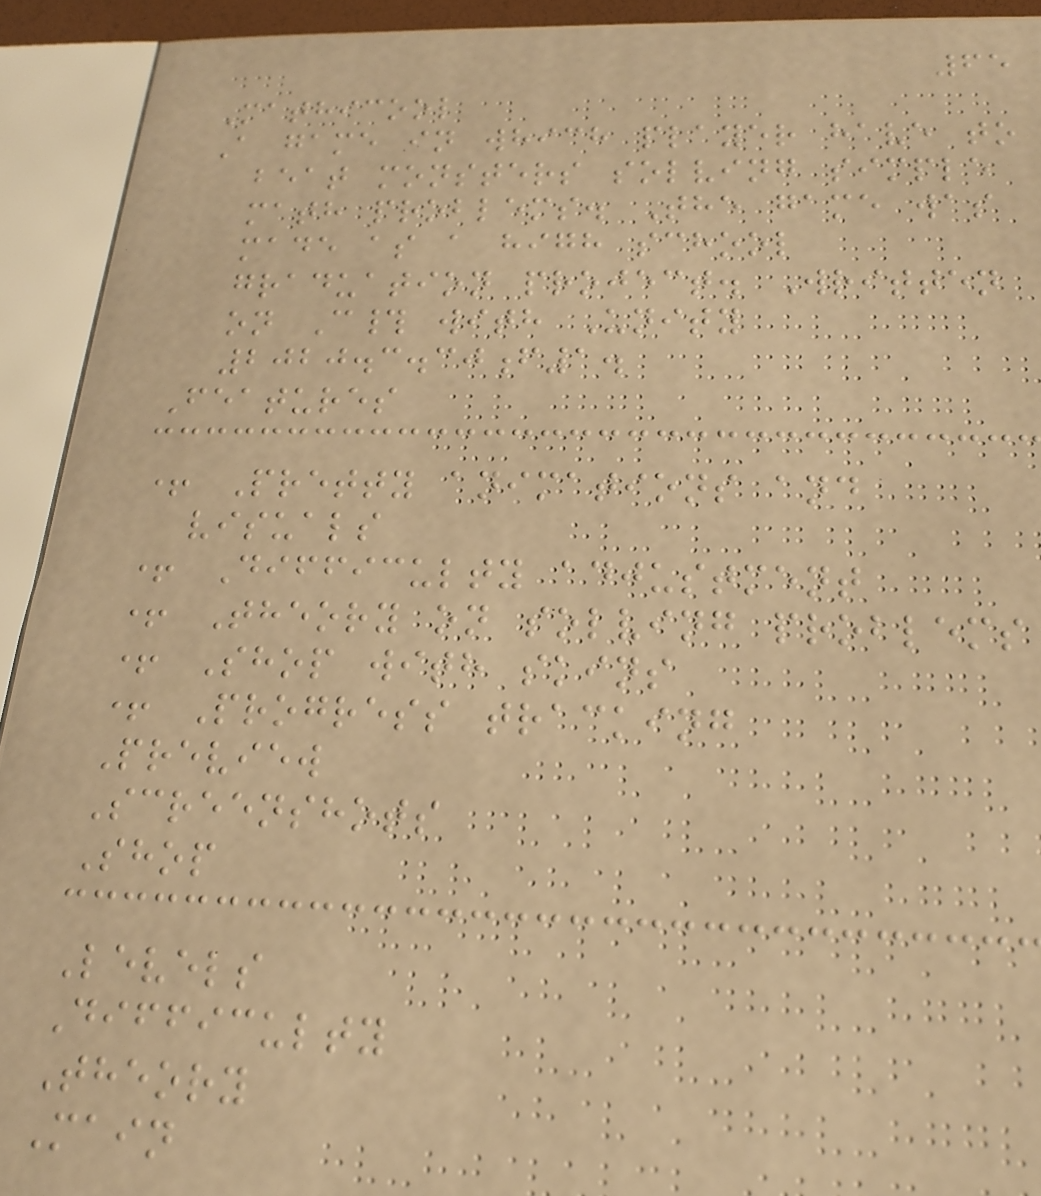65
Mathicool
A game in which player have to
beat monsters solving simple
math problems. The game was
made as a high school
graduation project. Written
on C# with Unity
2020.3.30f1.
Features
+ Pretty animations and
visuals
+ Difficulty adjustment
+ Theory on solving problems
+ Shop with skins
+ Progress tracking
Preview
Screenshots
Shop
Levels
Difficulty
Theory
Main
